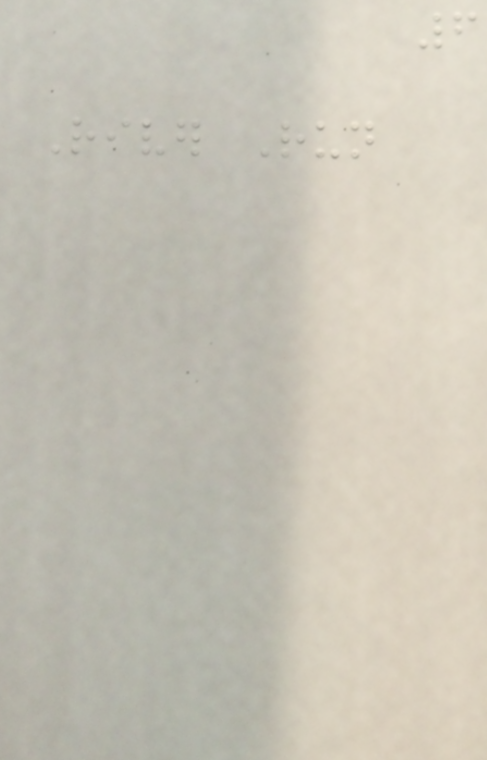6
River Run
